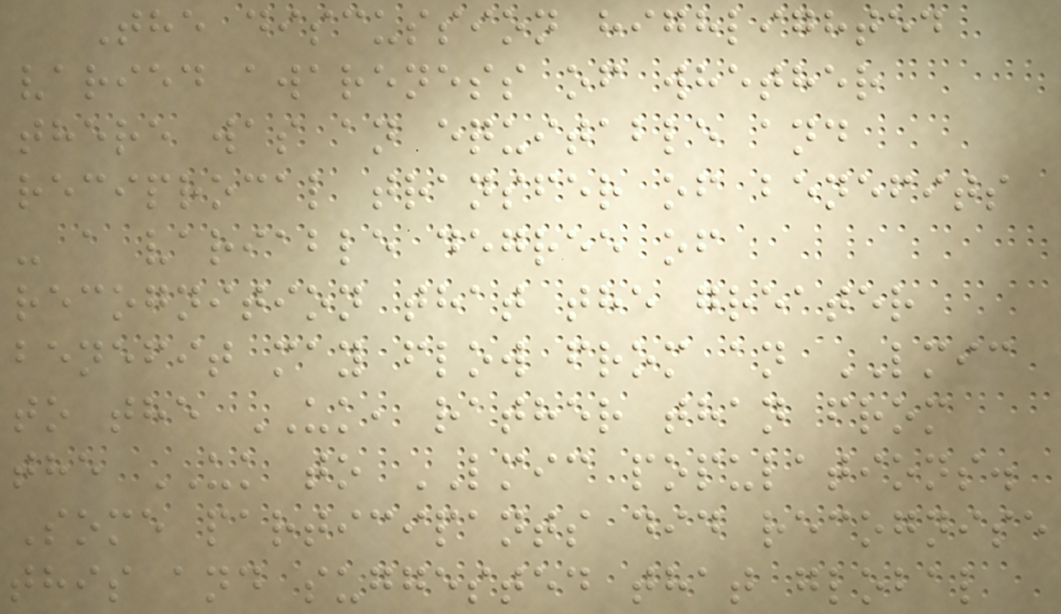The discussion highlighted
varied awareness of whether
there was an equitable and
reciprocal transfer of benefits
- a variable degree of
recognition that the greater
benefit may flow from an LMIC
to the UK, rather than from
the UK to LMIC populations.
Some participants did recognise
this and suggested that global
